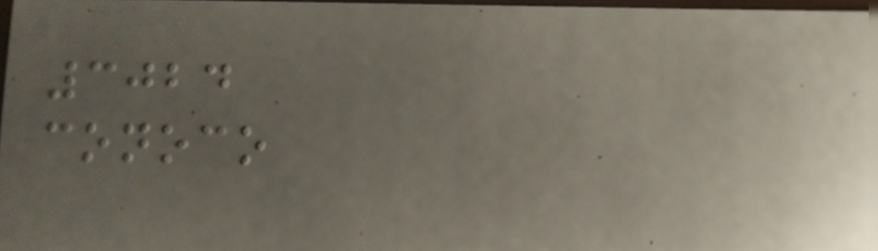3024
conoco
